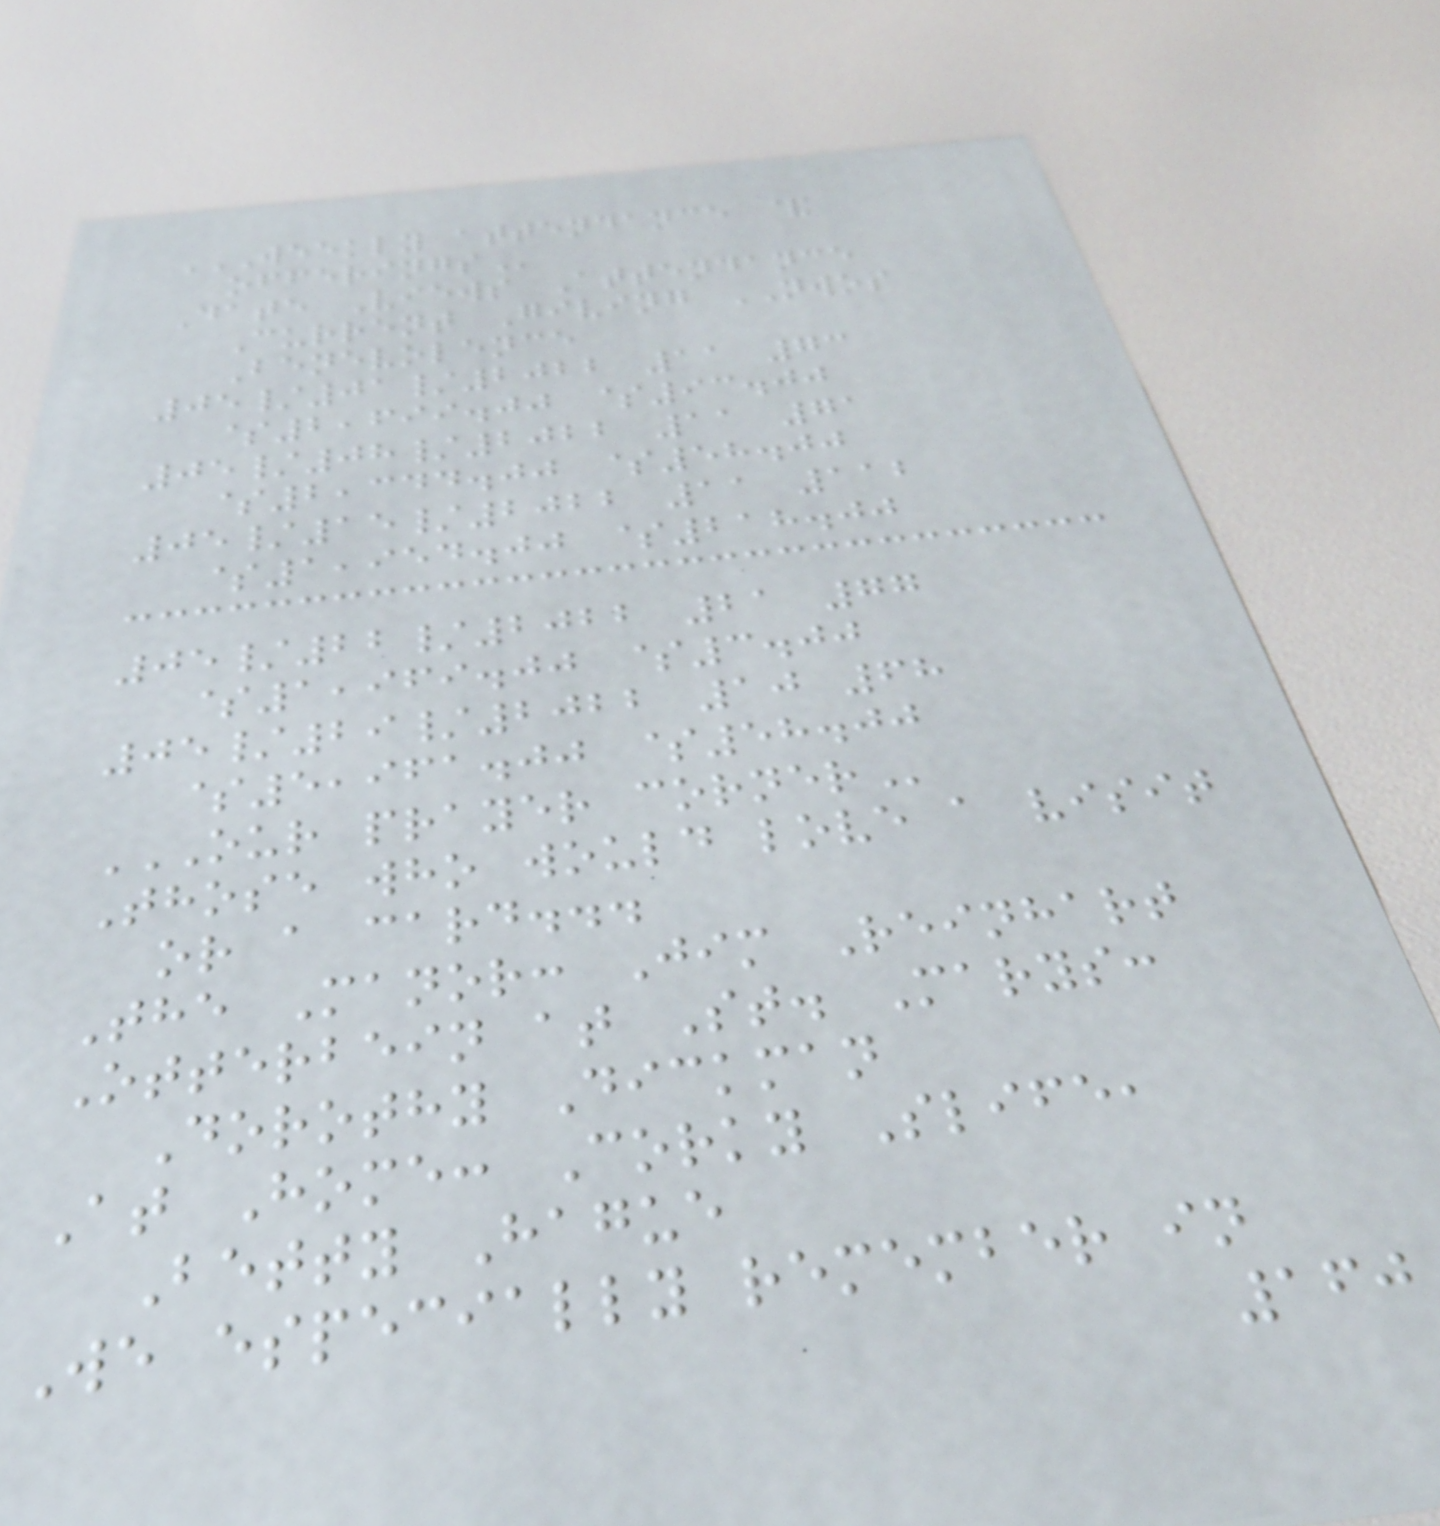WEEKLY ATTENDANCE &
OFFERINGS
Date Views Attendance
Current Giving NWOS
Benevolence
05/01/2022 11 73
$2,699.00 $93.00
05/08/2022 11 71
$2,344.00 $58.00
05/15/2022 11 112
$1,954.00 $218.00
05/22/2022 21 77
$1,969.00 $3.00
05/29/2022 10 68
$5,961.00 $58.00
OUR PRAYER CORNER
Those who would love a visit
or a card...
The Manor: Jim Reinhart
Otterbein at St. Marys:
Dorothy Dickman
At Home: Corky Slife,
Betty Hague
We especially remember in
160
